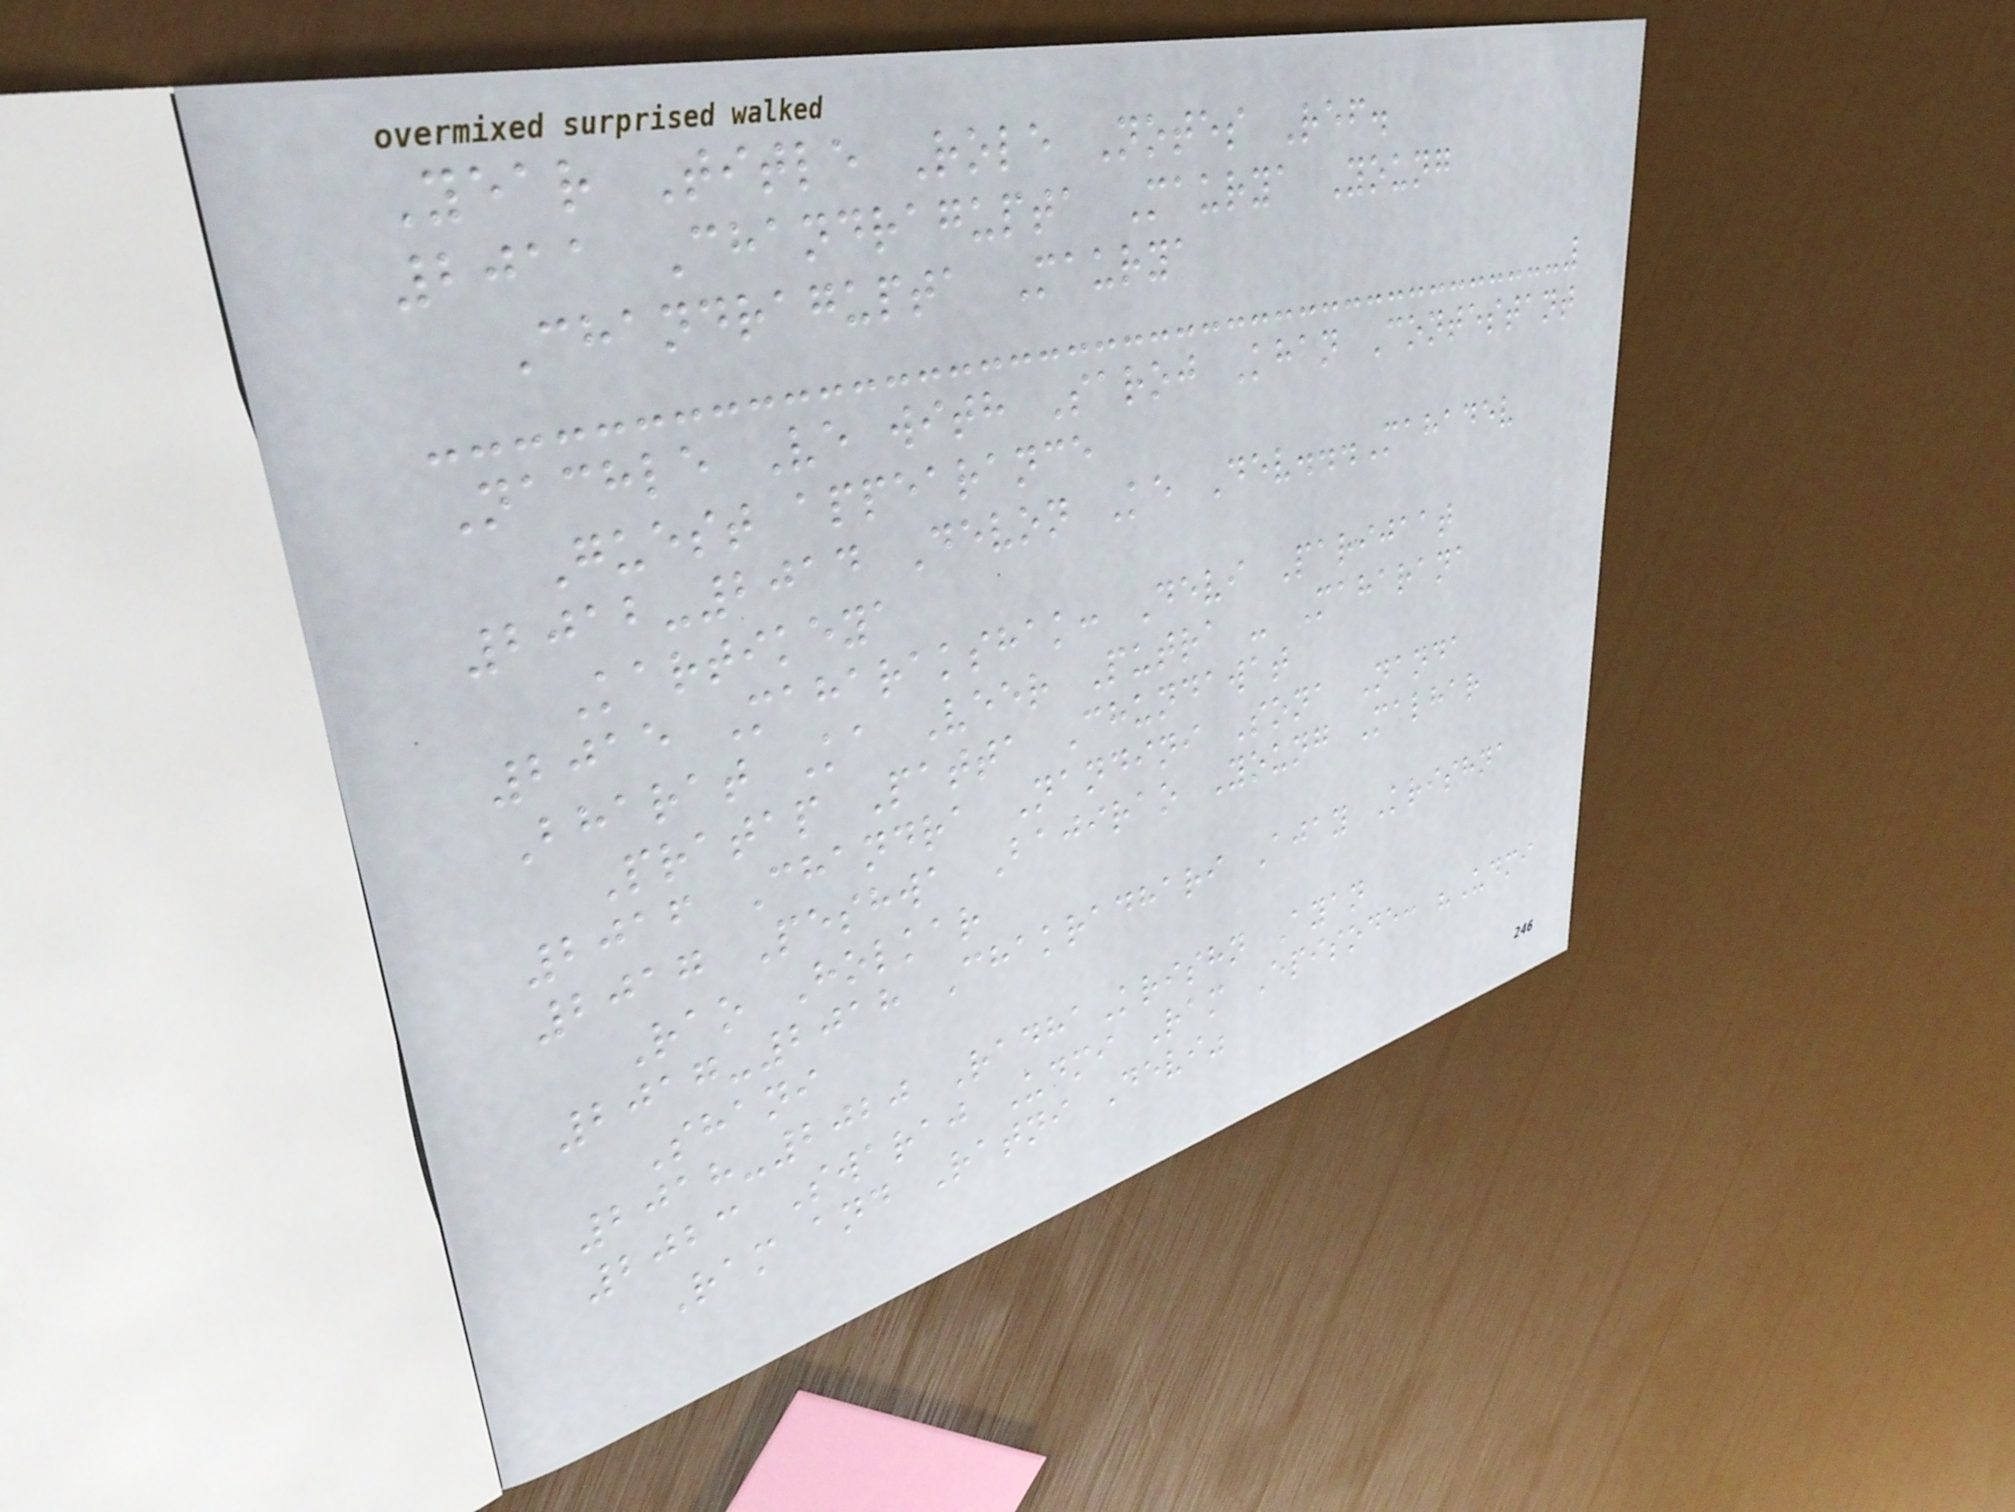Year Title Role Notes Ref.
2011 Chandragupta Maurya Young
Chandragupta Maurya
Nachle Ve with Saroj Khan Contestant
Guest appearance
2012-2014 Devon Ke Dev...Mahadev
Kartikeya
2015 Maharakshak: Devi Parijaat
Bharat Ka Veer Putra - Maharana
Pratap Patta Chundawat
2016 Chandra Nandini Sona Nanda
2017 Peshwa Bajirao Young Malhar
Rao Holkar
2017-2018 Chakradhari Ajay Krishna
Shani
2018-2020 RadhaKrishn Ayan
2023 Swaraj Udmi Ram Episode: "Udmi
Ram and Ratni Devi"
